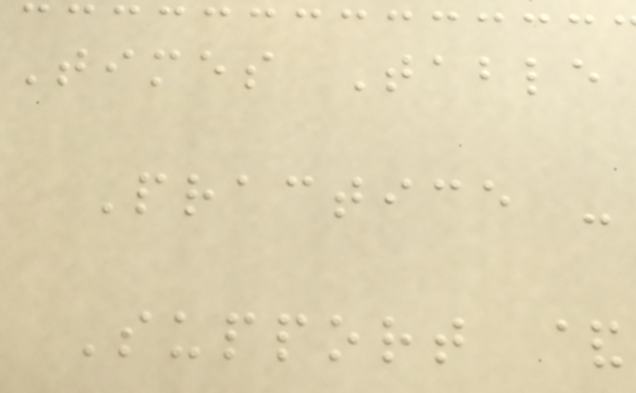Times Table
Practice -
Support &
